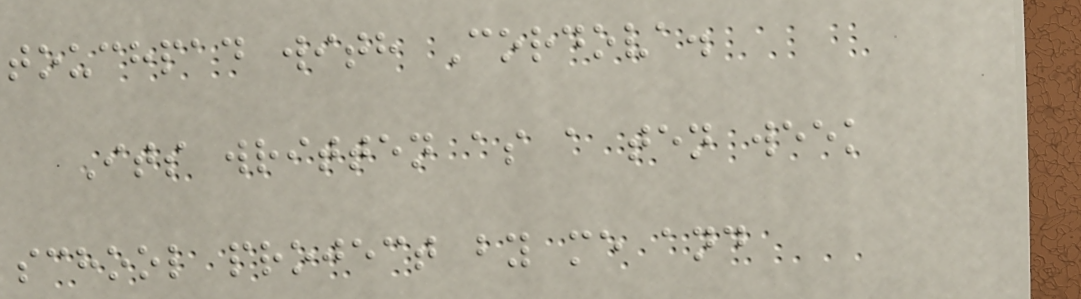touchpad with Cordova.
Its written as a ten week
school project by me and
